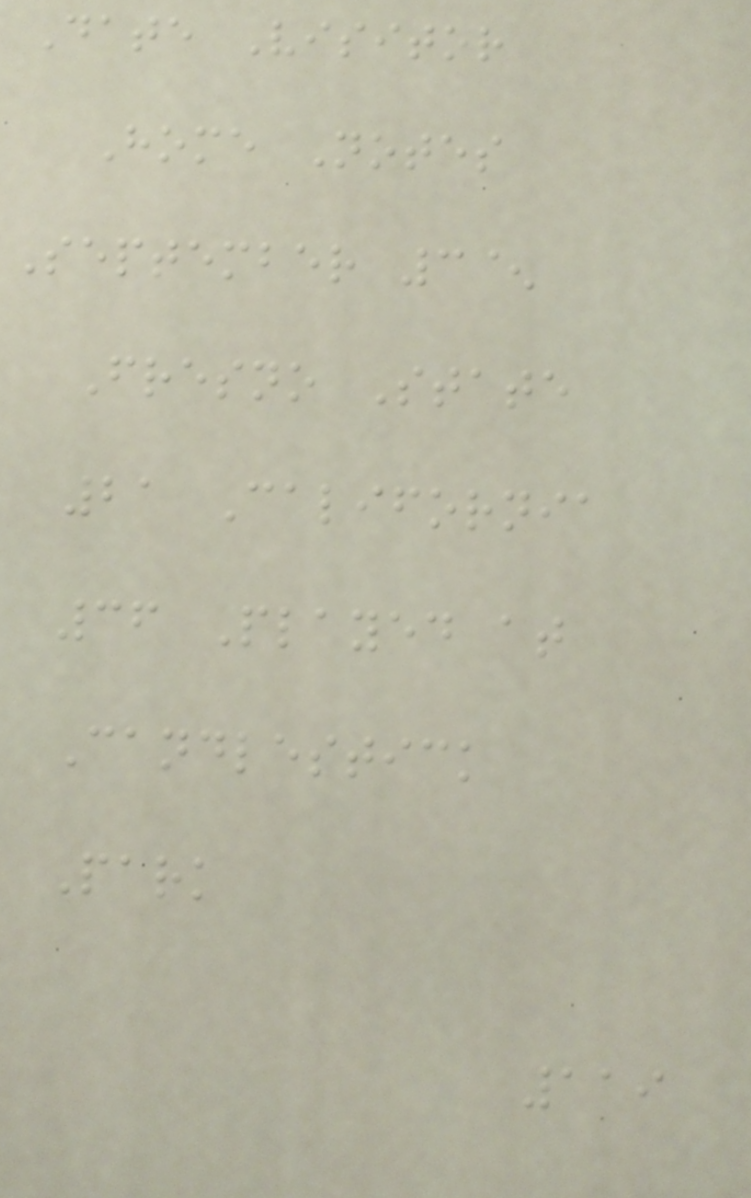Date Visitor
Home Notes
September 3^
Fresno State
21 California
36 Played at
Candlestick
Park
119
